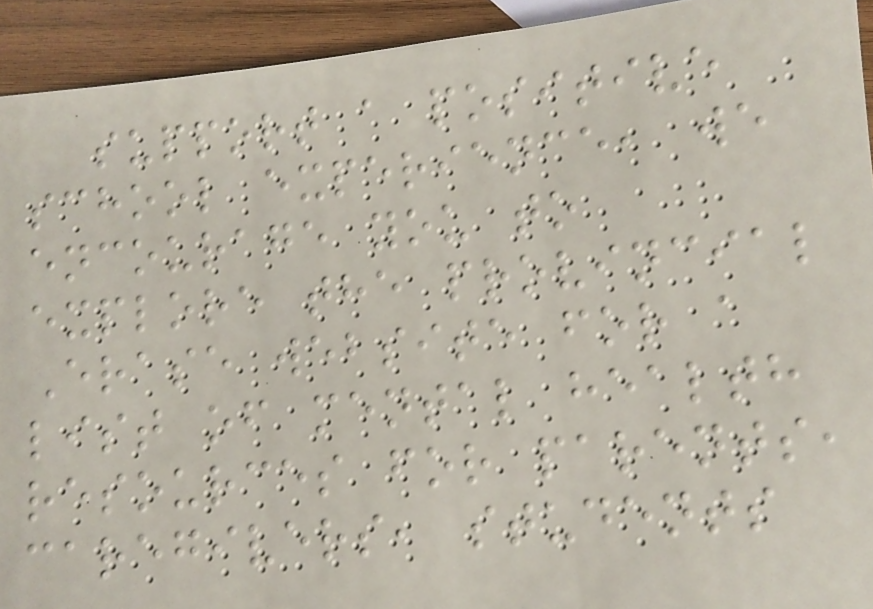support a positive
school experience, we
encourage you to
explore the provincial
Erase website for a
list of mental health
resources for parents,
caregivers, students
